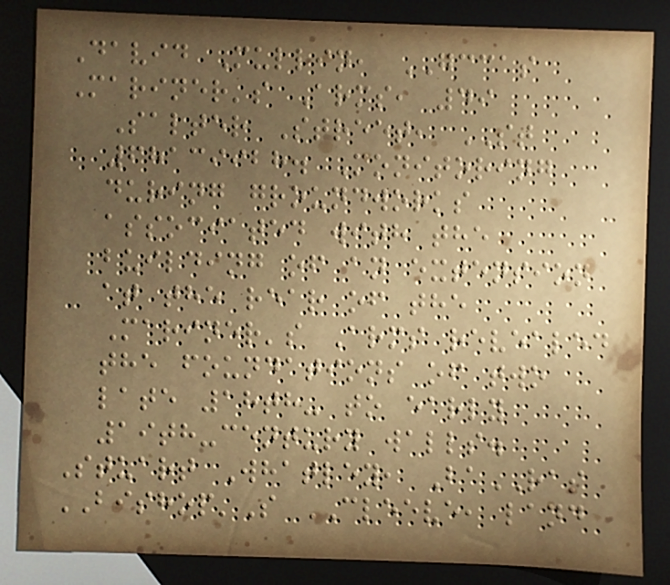David Mullin, GCCAS
Mariner's Arms, 49
Salter Street, ST
68139928. Monitoring
during groundworks
associated with the
building of an extension
at the rear of the
Mariner's Arms revealed
the foundations of two
late 18th- to early
19th-century walls.
Stuart Whatley, BaRAS
BISHOP'S CLEEVE, land
